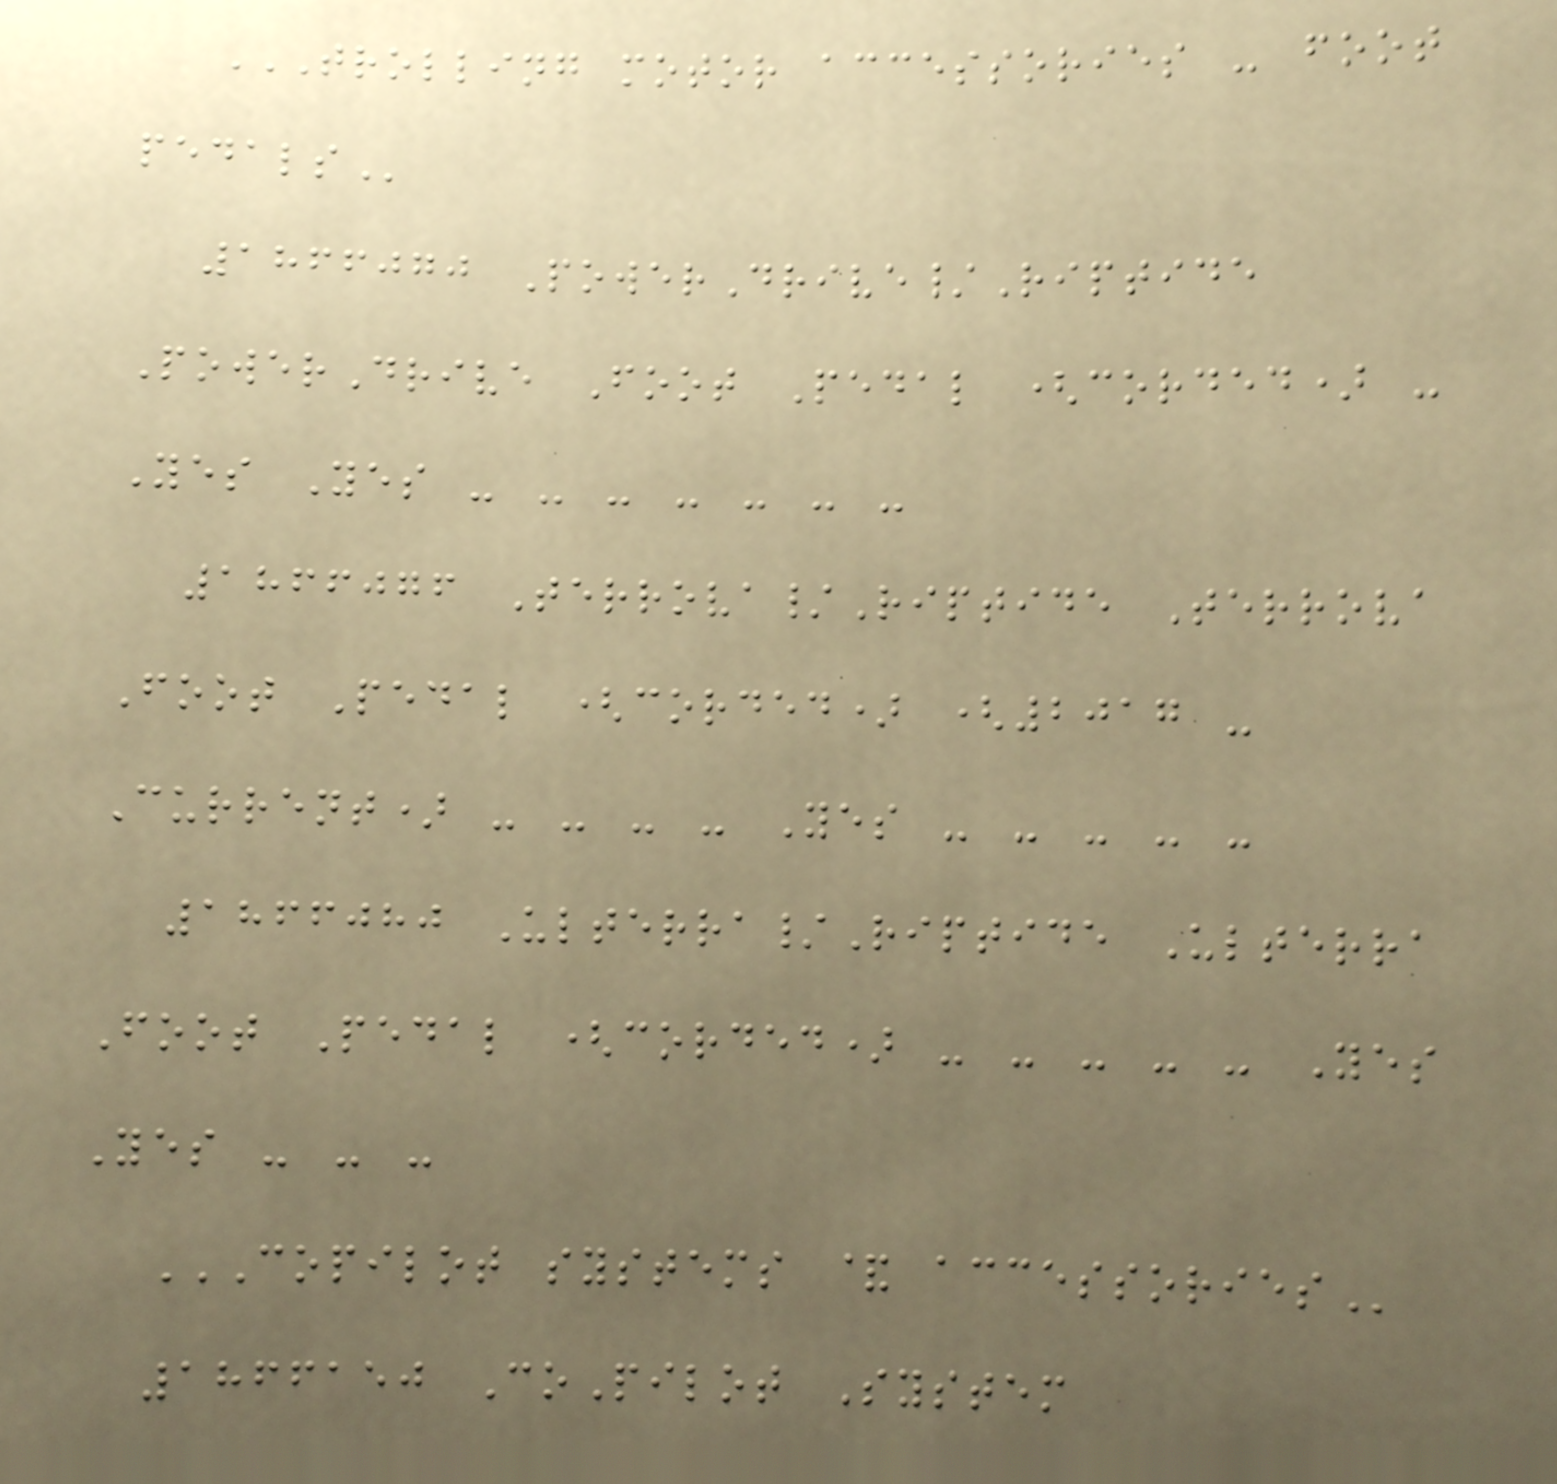TROLLING MOTOR ACCESSORIES - FOOT
PEDALS
1866070 PowerDrive/Riptide
PowerDrive Foot Pedal (corded) -
Yes Yes - - - - - - -
1866076 Terrova/Riptide Terrova
Foot Pedal (corded) (2017 -
Current) - - - - Yes - - - - -
1866080 Ulterra/Riptide Ulterra
Foot Pedal (corded) - - - - - Yes
Yes - - -
COPILOT SYSTEMS & ACCESSORIES
1866150 CoPilot System
